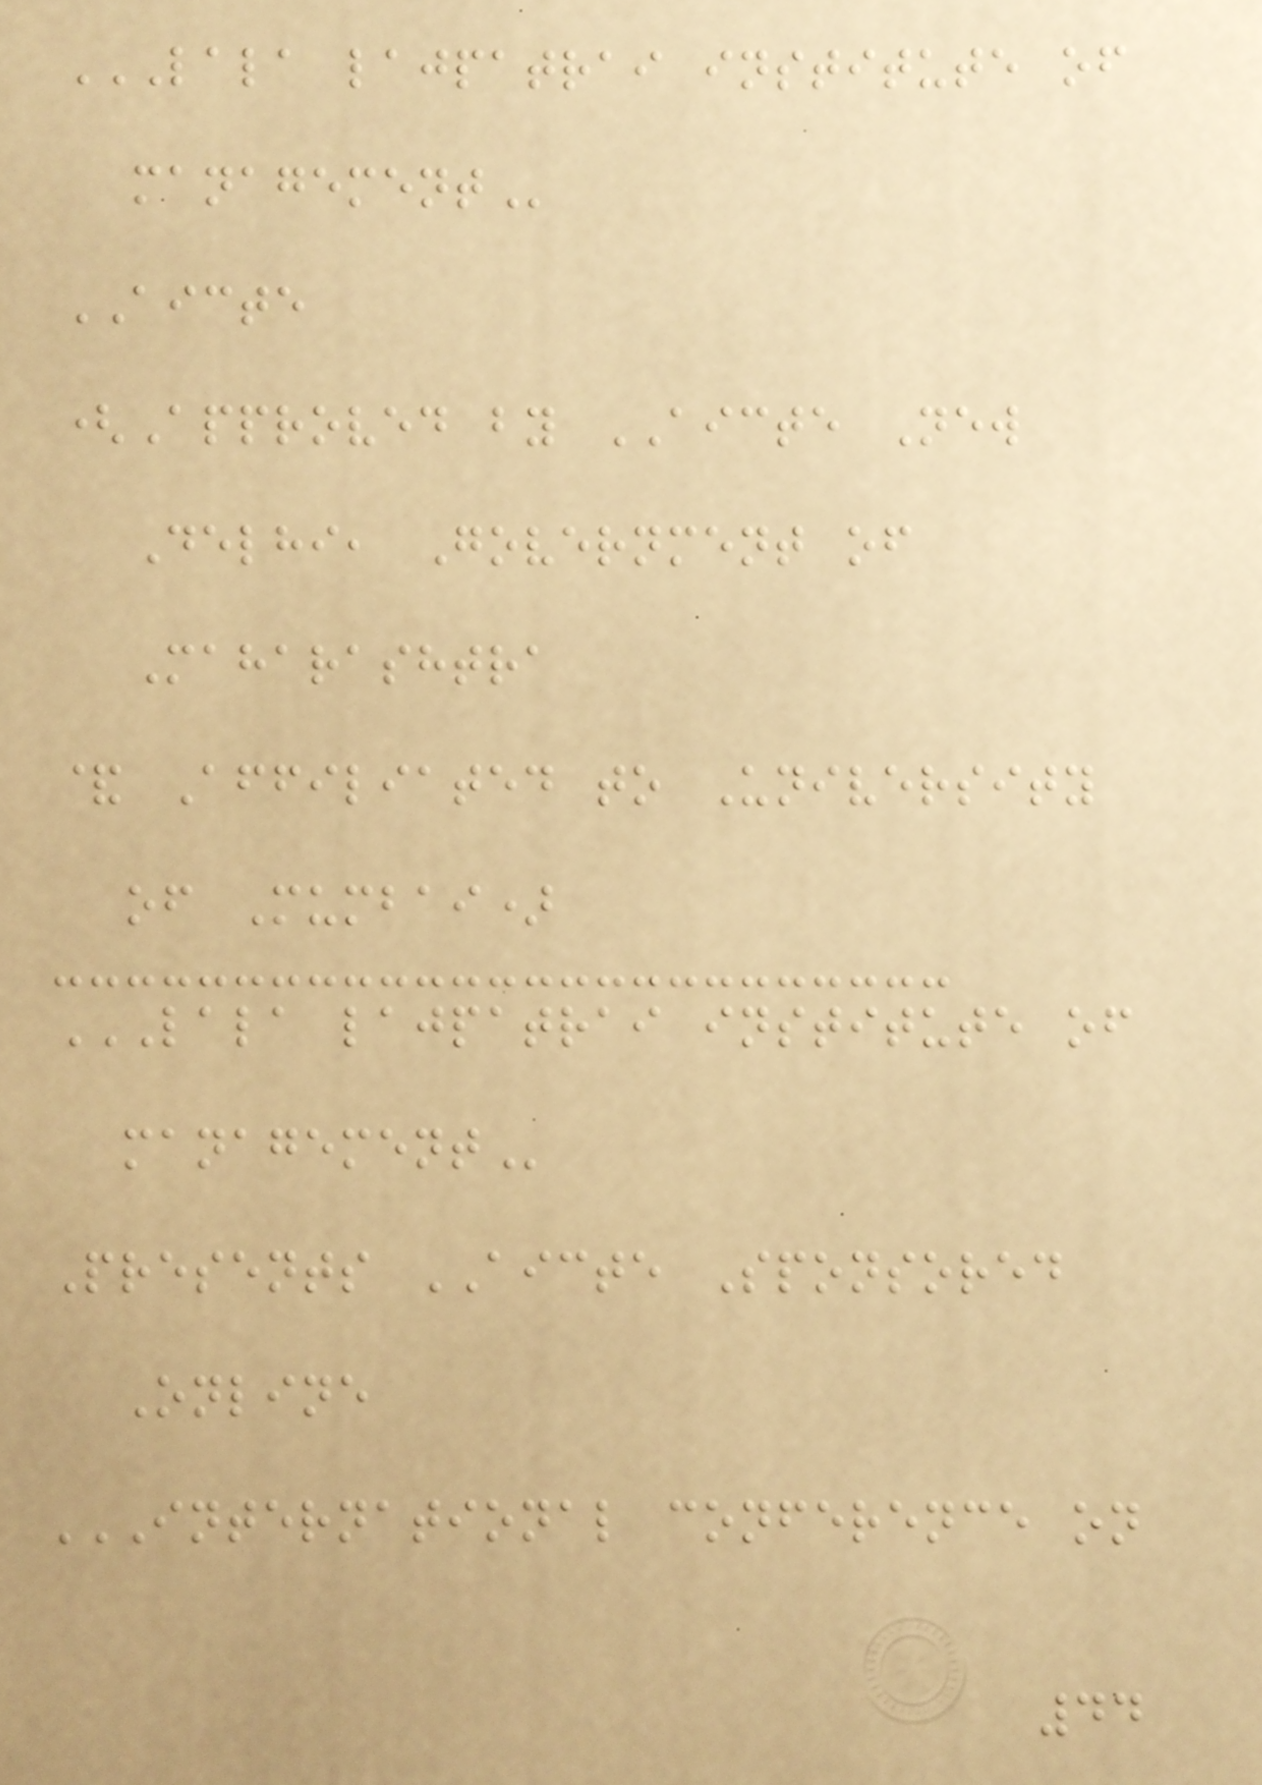LALA LAJPATRAI INSTITUTE OF
MANAGEMENT
AICTE
(Approved by AICTE New
Delhi, Government of
Maharashtra
& Affiliated to University
of Mumbai)
LALA LAJPATRAI INSTITUTE OF
MANAGEMENT
Presents AICTE Sponsored
Online
INTERNATIONAL CONFERENCE ON
44
